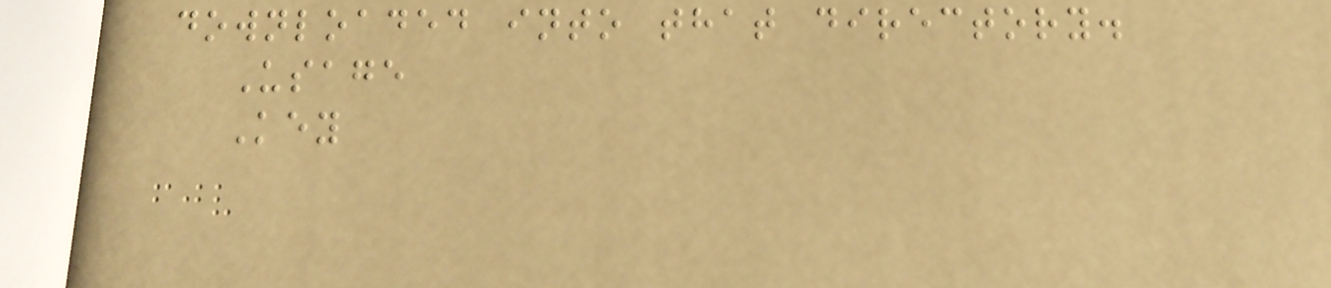downloaded into that directory.
Usage
Key
